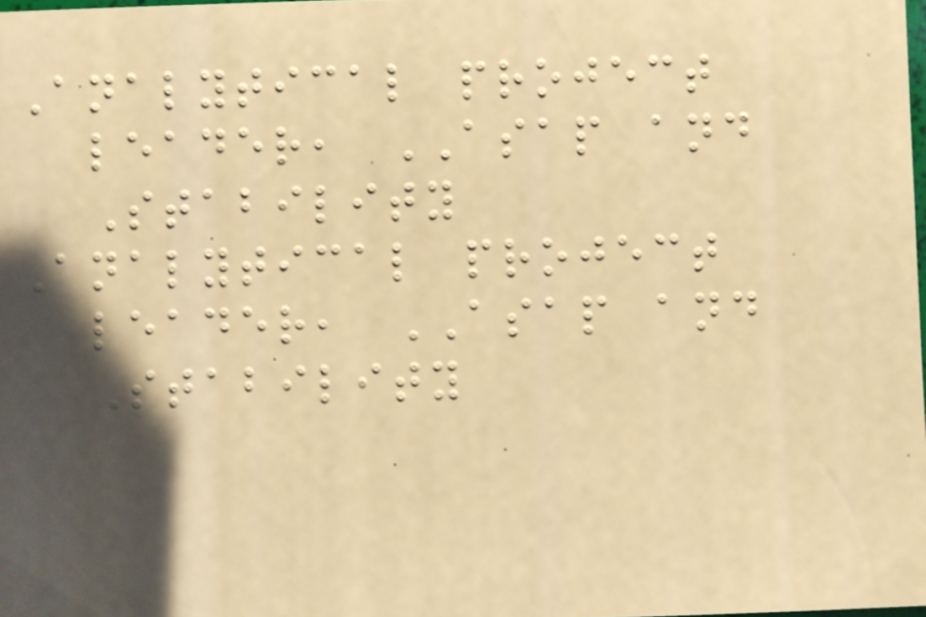Analytical project
leader, ASAP and
Stability
Analytical project
leader, ASAP and
Stability
